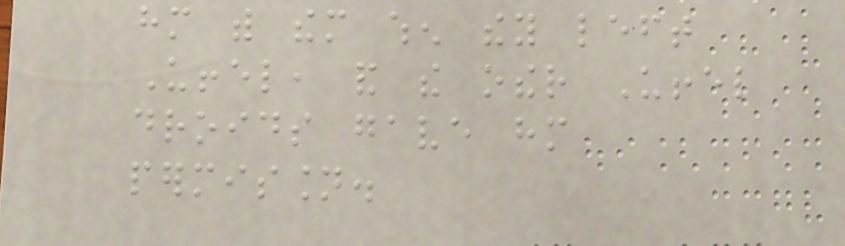him with them when they left
Uffel, and the other Uffel
droids gave him
permission.
